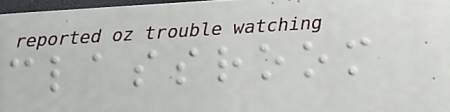classroom
